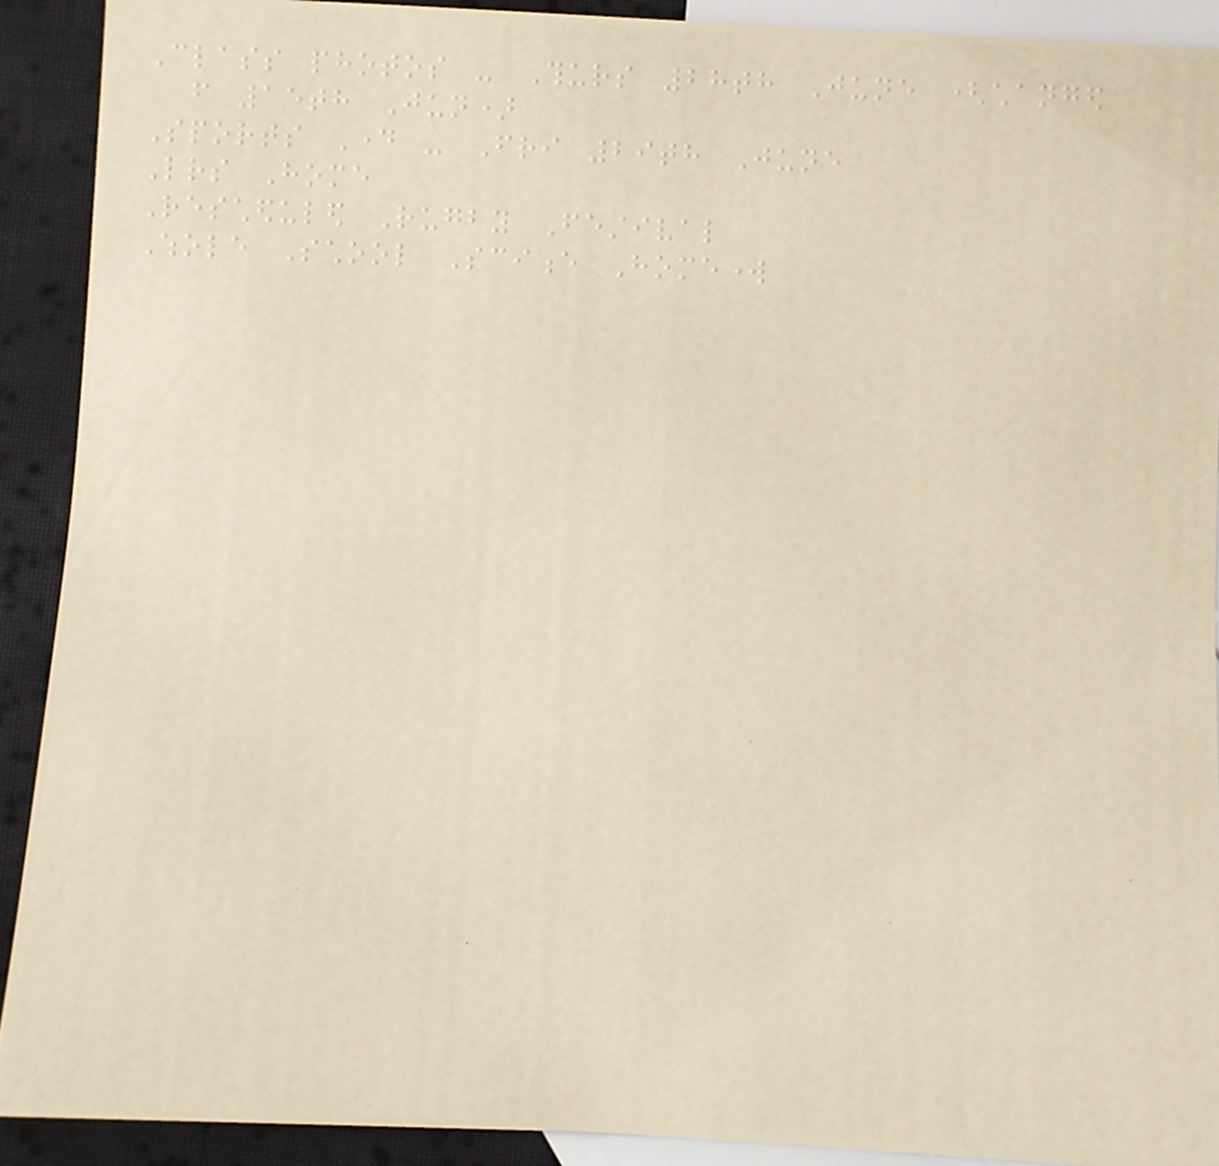Class photos - Thurs 28th June (changed
from 15th Jun)
Sports Day - Fri 29th June
Letters Home
Rescheduled Rugby Festival
Whole School Science Homework
